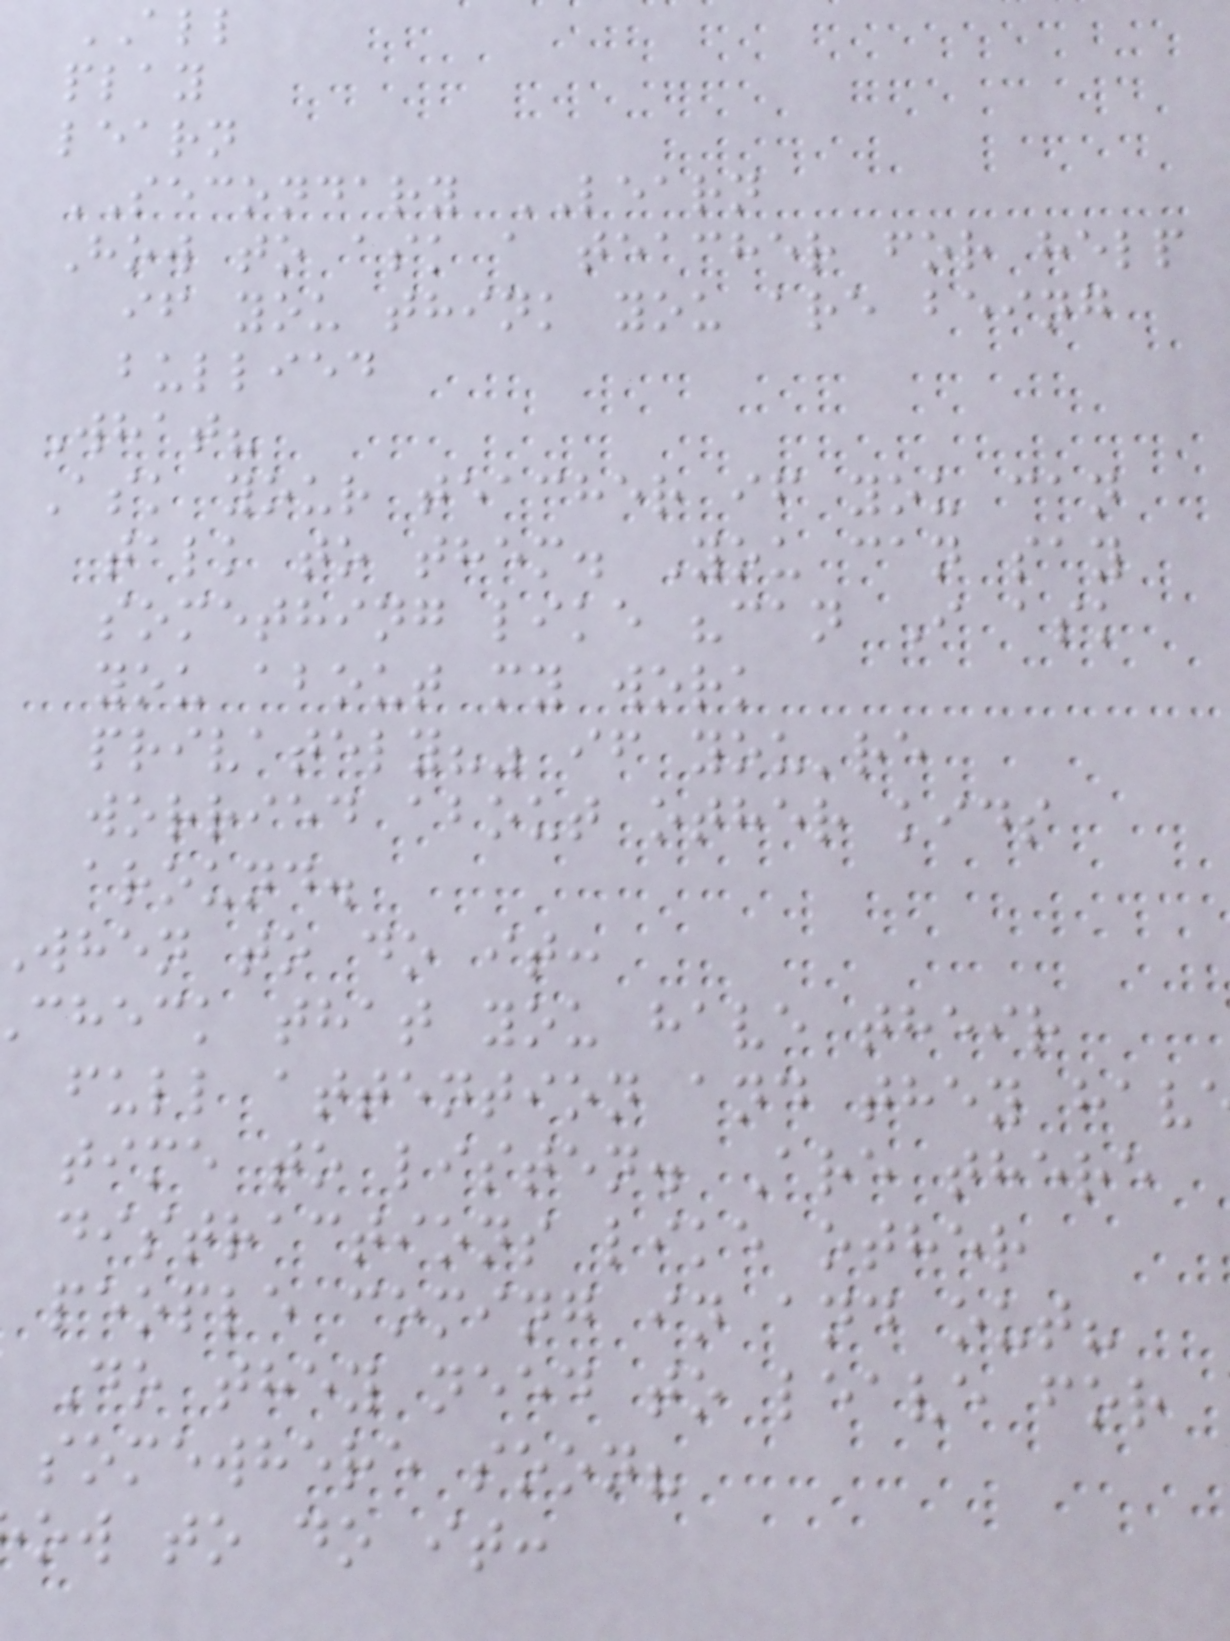ALL
play
learn
SECONDARY LEARN
How to ask a teacher for help
if you think you are being
bullied
What?
Ask your teacher if you can
talk to them. You can say
something like "can I ask
you about my work
privately?" if you're
worried about other kids
around.
when to do it:
check that you have their
full attention and they hav
time to listen. Are there
distractions like other
people coming in and out?
Do they need to leave for
somewhere soon?
ow to do it:
